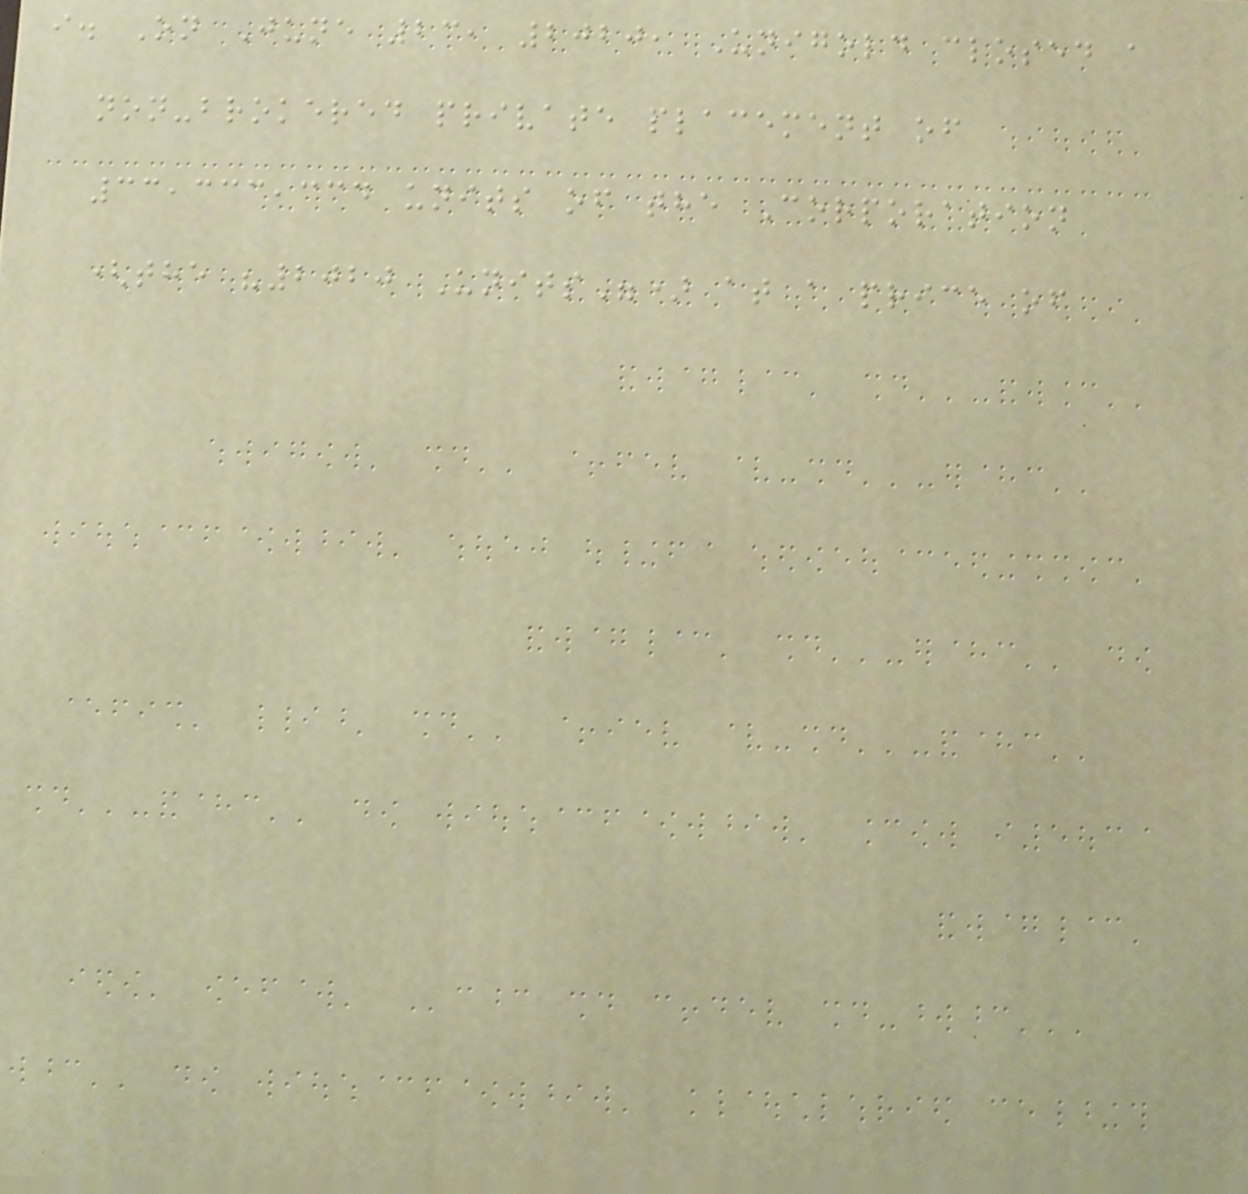i. On June 23, 2020, Unigold closed a
non-brokered private placement of
33,333,334 units of the Corporation
(the "2020 Units") at a price of
